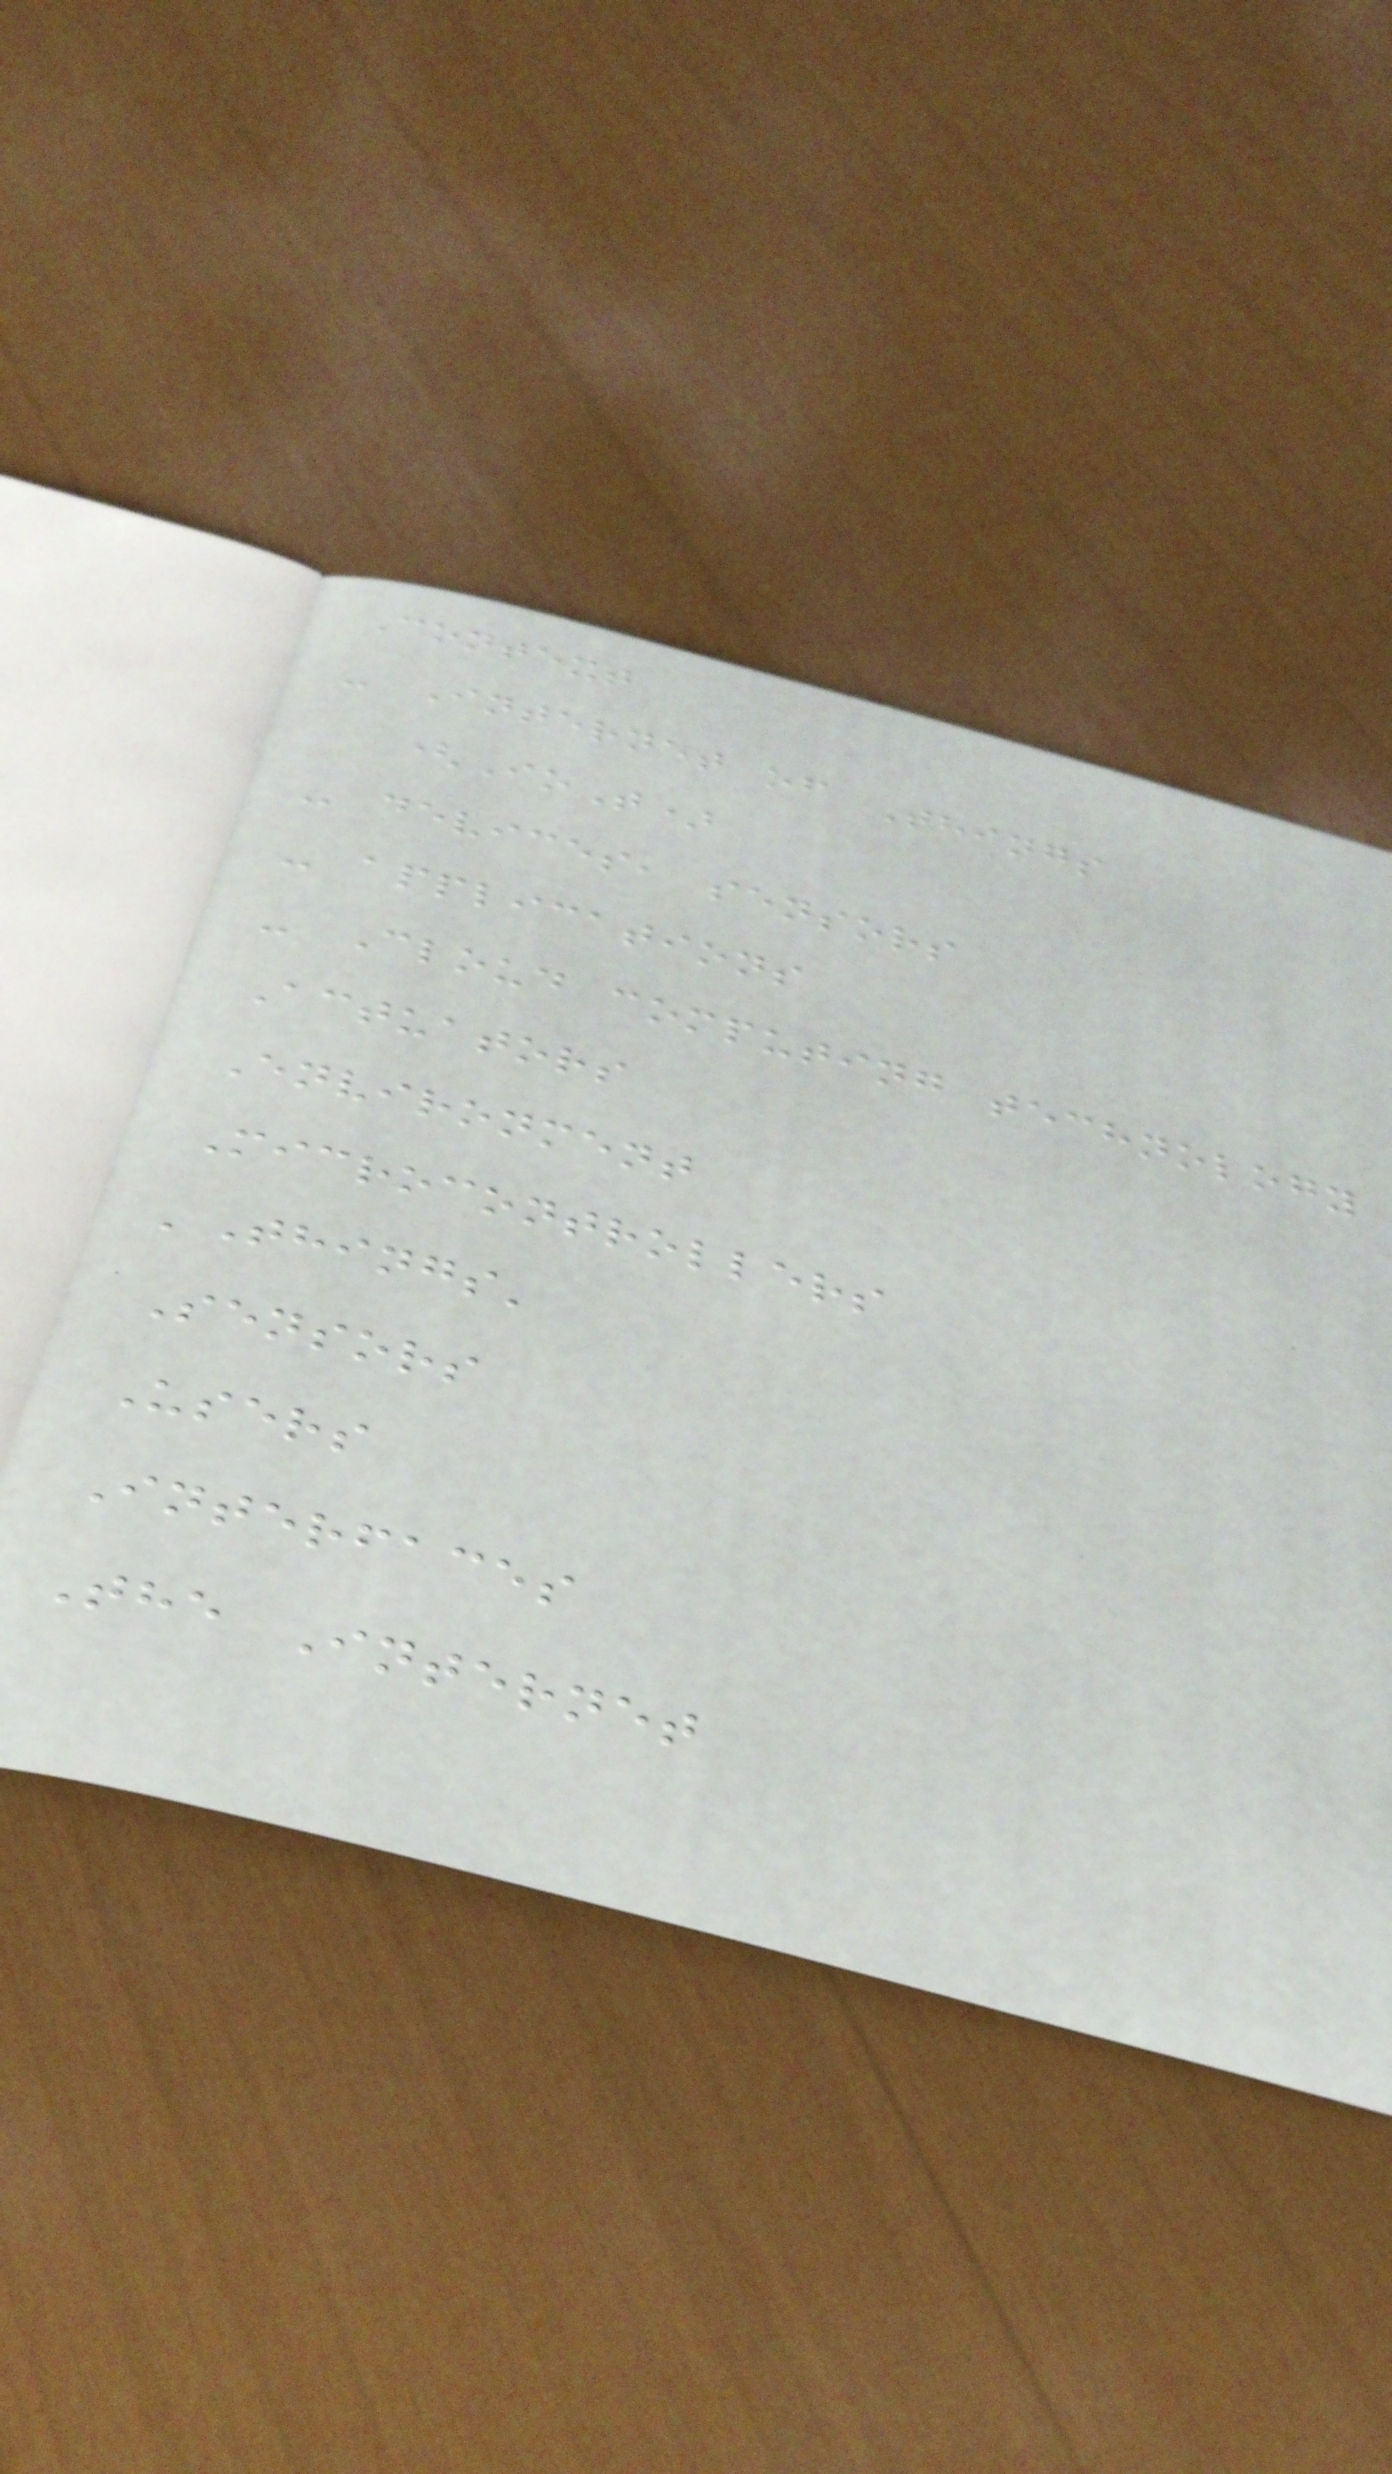Context
- Internet of Things
(IoT)
- devices, sensors
- applications
- Cloud computing technology
Actuators
Environment
Microcontrollers
'Things'
Sensors
Users
Interfaces
The Internet
